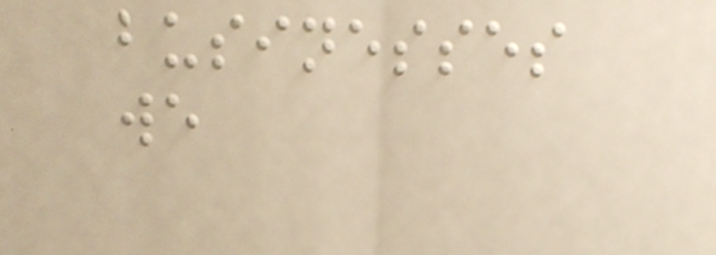businesses
we
